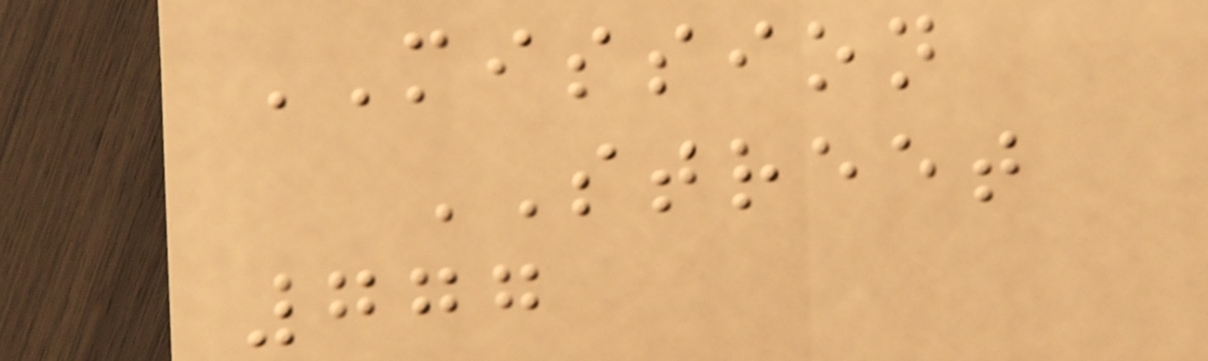MISSION
STREET
777
